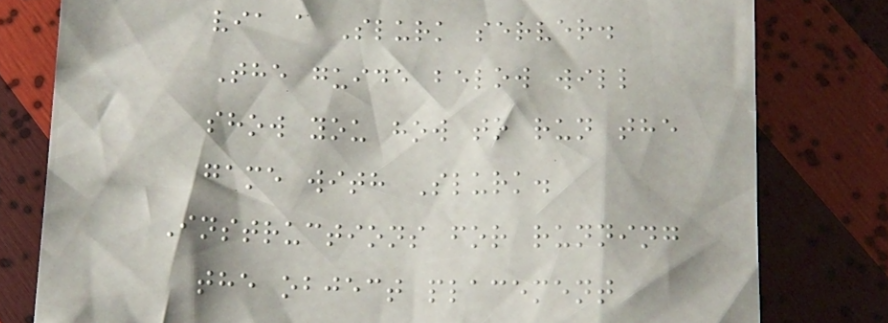via a Slurk server.
The guide below will
show you how to run the
game with Slurk.
Instructions for running
the object placement
